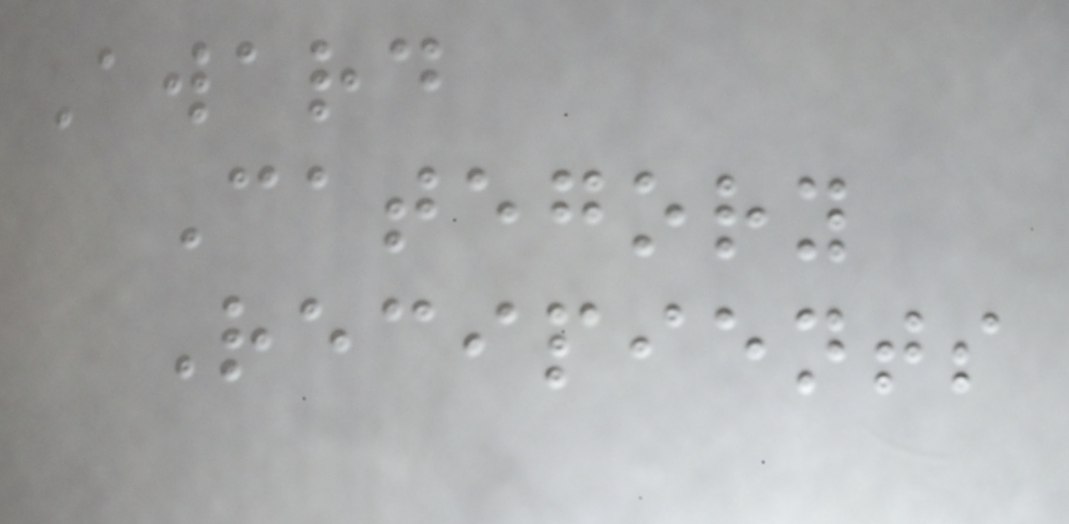Award
Category
Recipients
